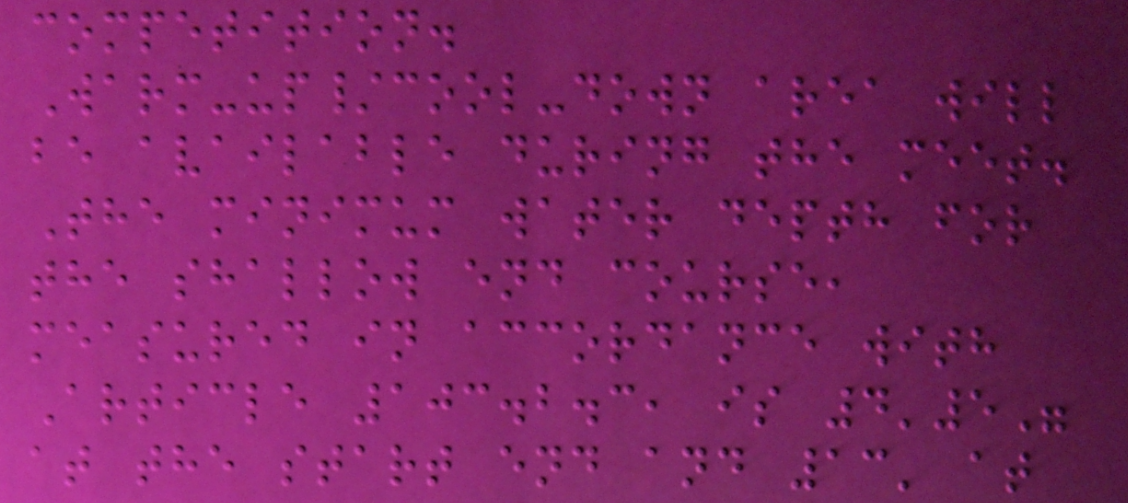competition.
Warm-up/cool-down area will
be available during the meet.
The minimum water depth for
the shallow end course,
measured in accordance with
Article 103.2.3, is 4'5"
at the start end and 13' at
